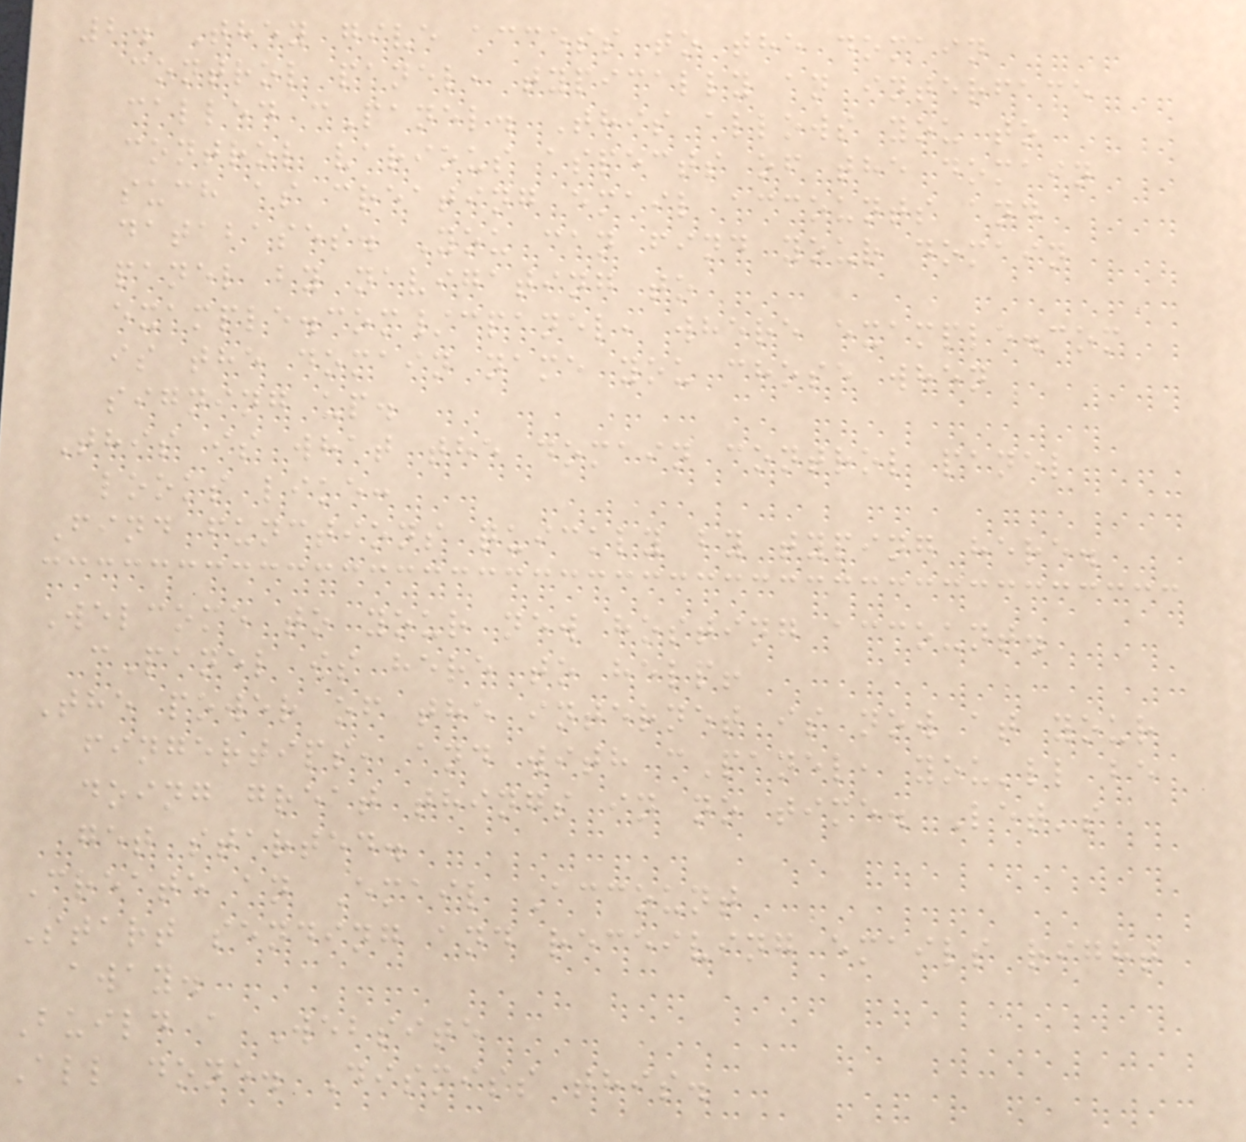2. They give access to the domain
control panel, typically an interface
called cPanel. This allows you to
control various aspects of the domain
such as creating email accounts and
databases. You can find your domain
panel by navigating to
example.com/cpanel, where example.com
is the domain name you chose when
signing up.
This is what the domain control panel
looks like:
Find functions quickly by typing here.
Welcome to your new hosting account.
cPanel is here to help!
The power of the internet is now at your
fingertips, and with cPanel, you'll be
doing great things in no time. Let's
get started.
Create an Email Account
Start sending and receiving emails right
away.
Build a Website
All done. Dismiss this.
